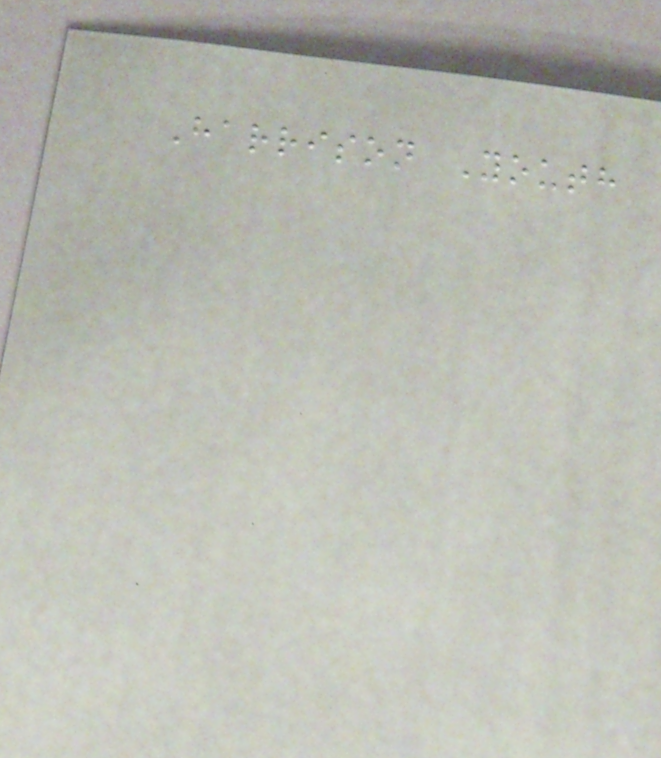Harrison Youth
